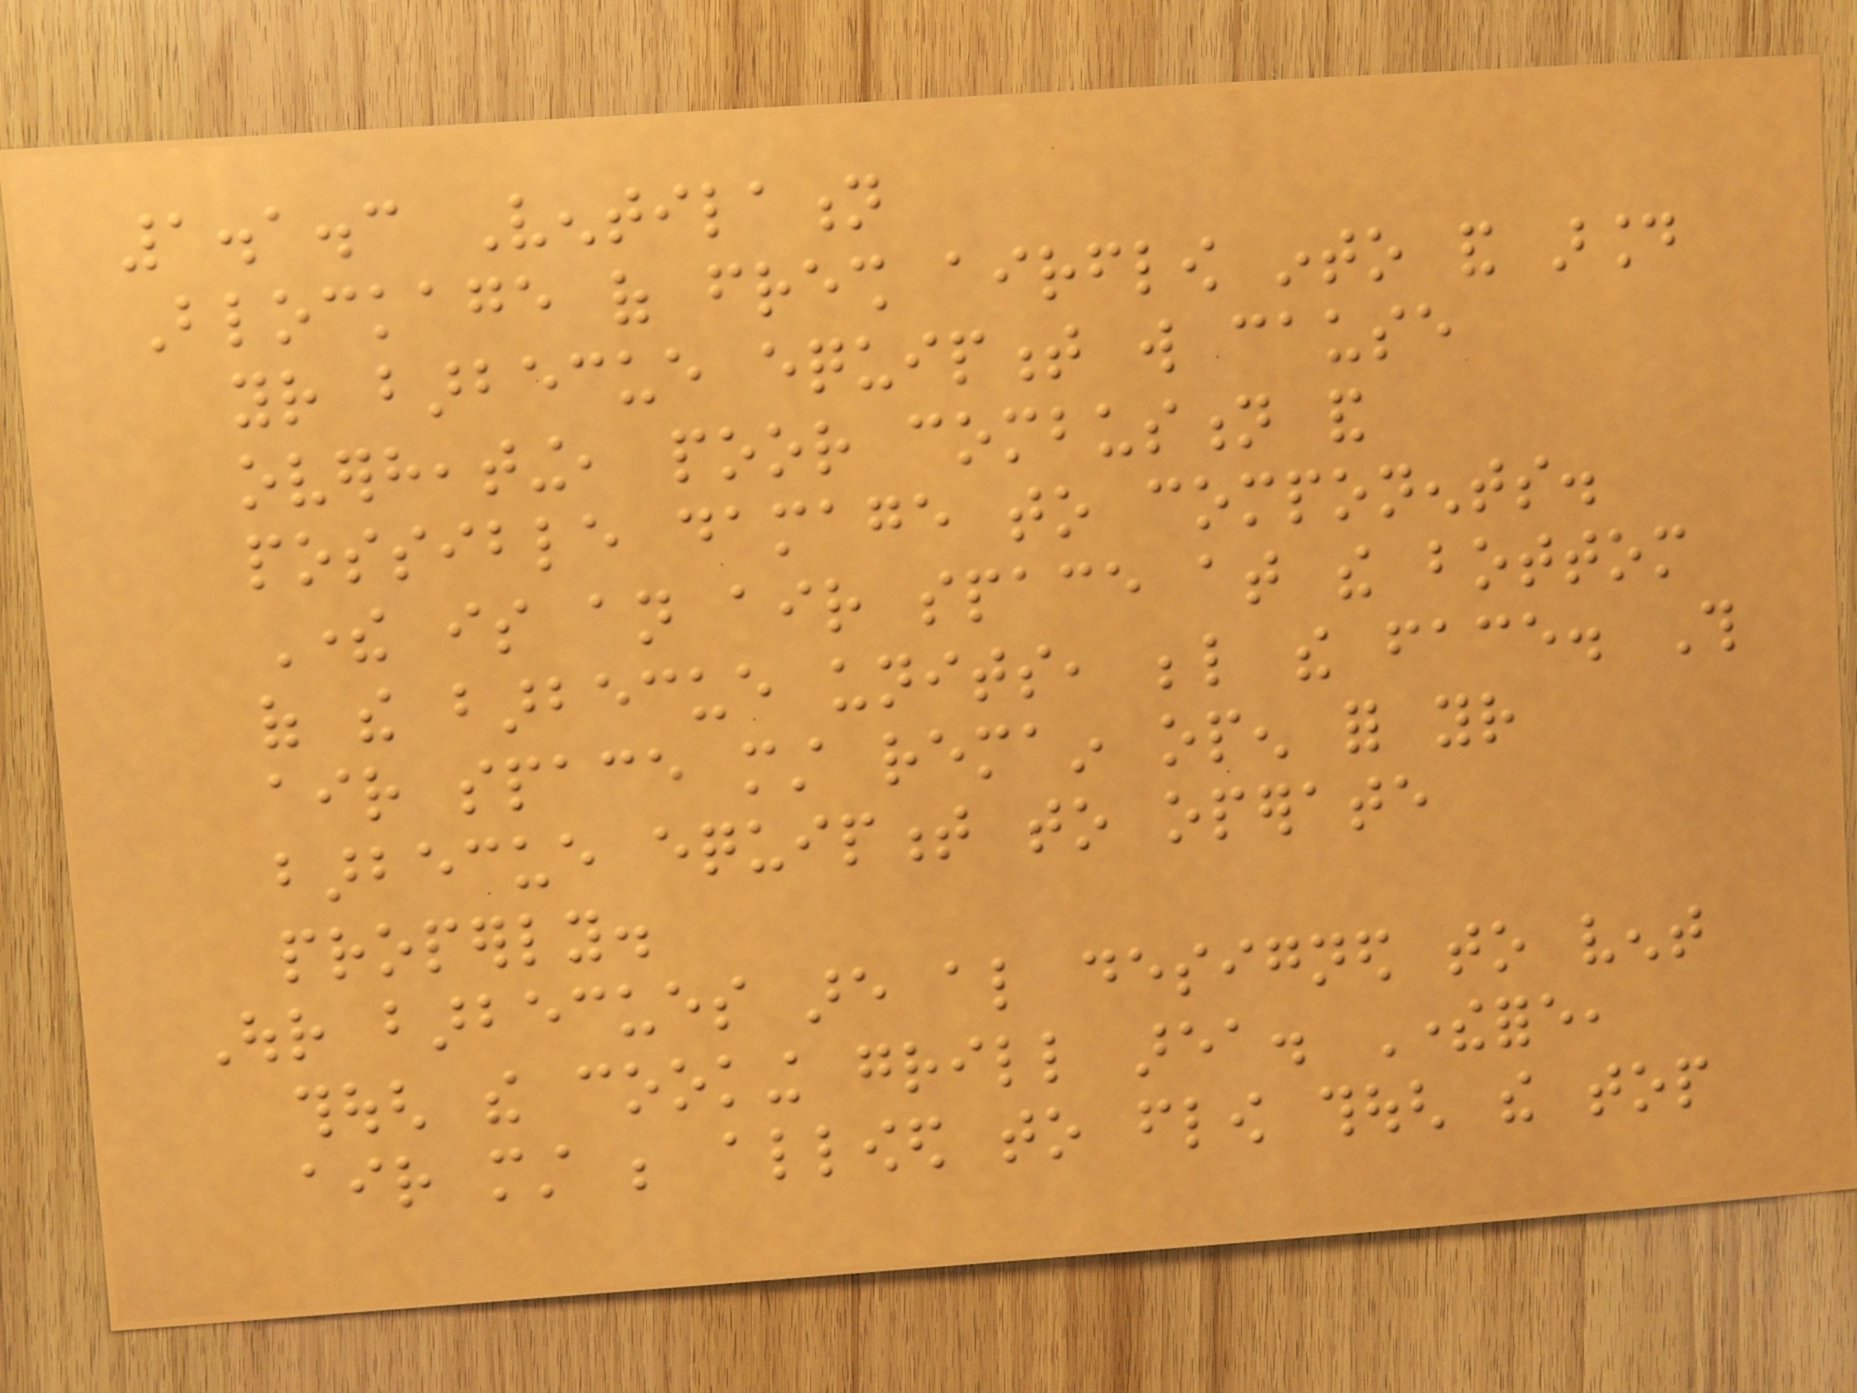1.1.3 Ventilation
Blockage of fresh airflow into and around
your barbecue equipment will cause
overheating, poor combustion and
possible damage to components.
There is an air space at the bottom
of the barbecue units, below the face. This
air space must remain open for your
barbecue equipment to operate
properly.
Our barbecues are also designed to vent
though the cooking grill area. Therefore,
air must be allowed to flow though the top
